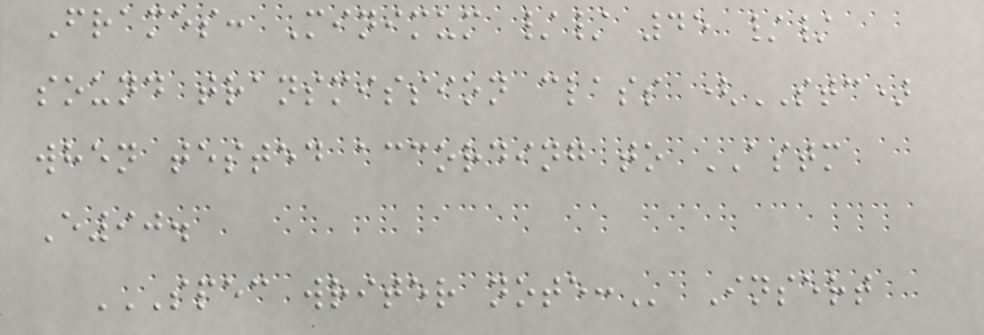Frames: Minimum // 45 //
sound transmission class (STC)
when tested according to ASTM
E90.
SPEC WRITER NOTE: Insert
